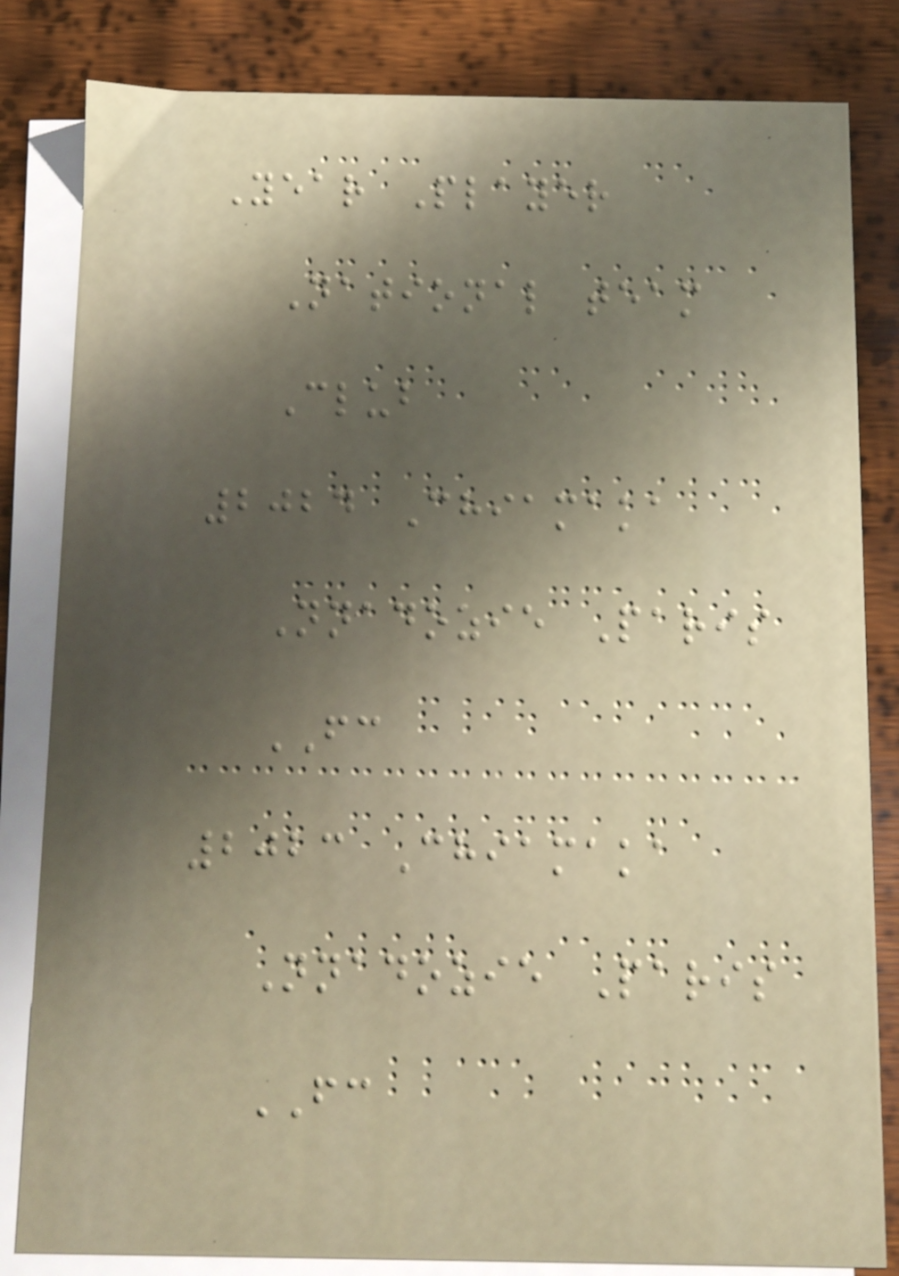Year Player
National team
Club
2024 Chiamaka
Nnadozie Paris
FC
2023 Chiamaka
Nnadozie Paris
FC
